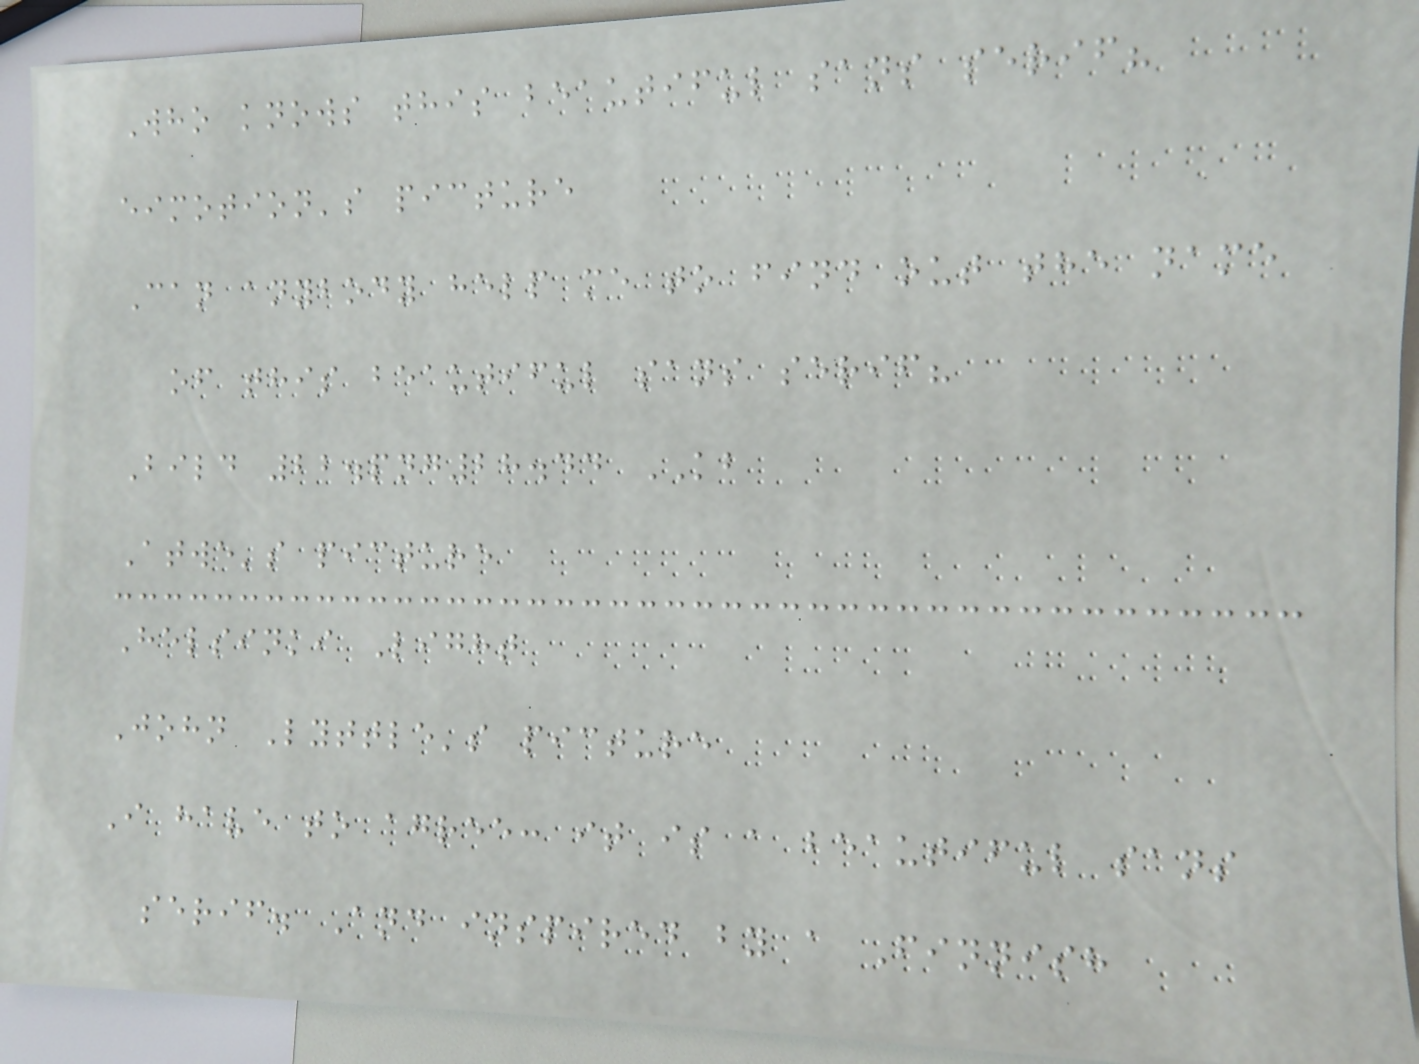Who knows this beautiful sans serif?
eimotion's picture
Can anybody help me to find out the name
of this beautiful sans serif?
Bild 22.png28.44 KB
Atwe's picture
Helsinki Light
John Lyttle's picture
I have to agree: it is a beautiful sans
serif. And inspired by a Finnish
